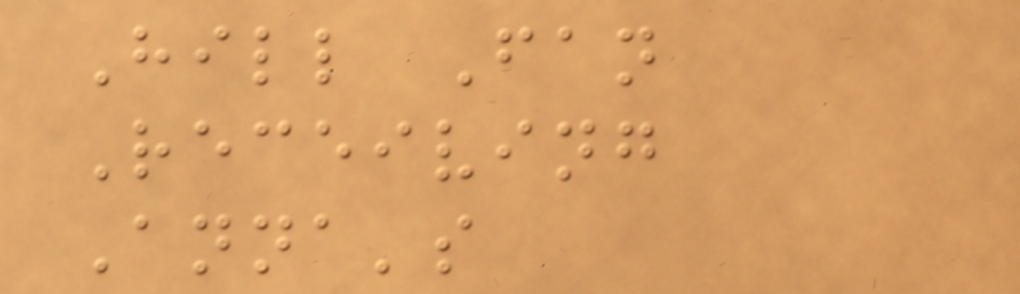Hill Fan
Receiving
Anna's
